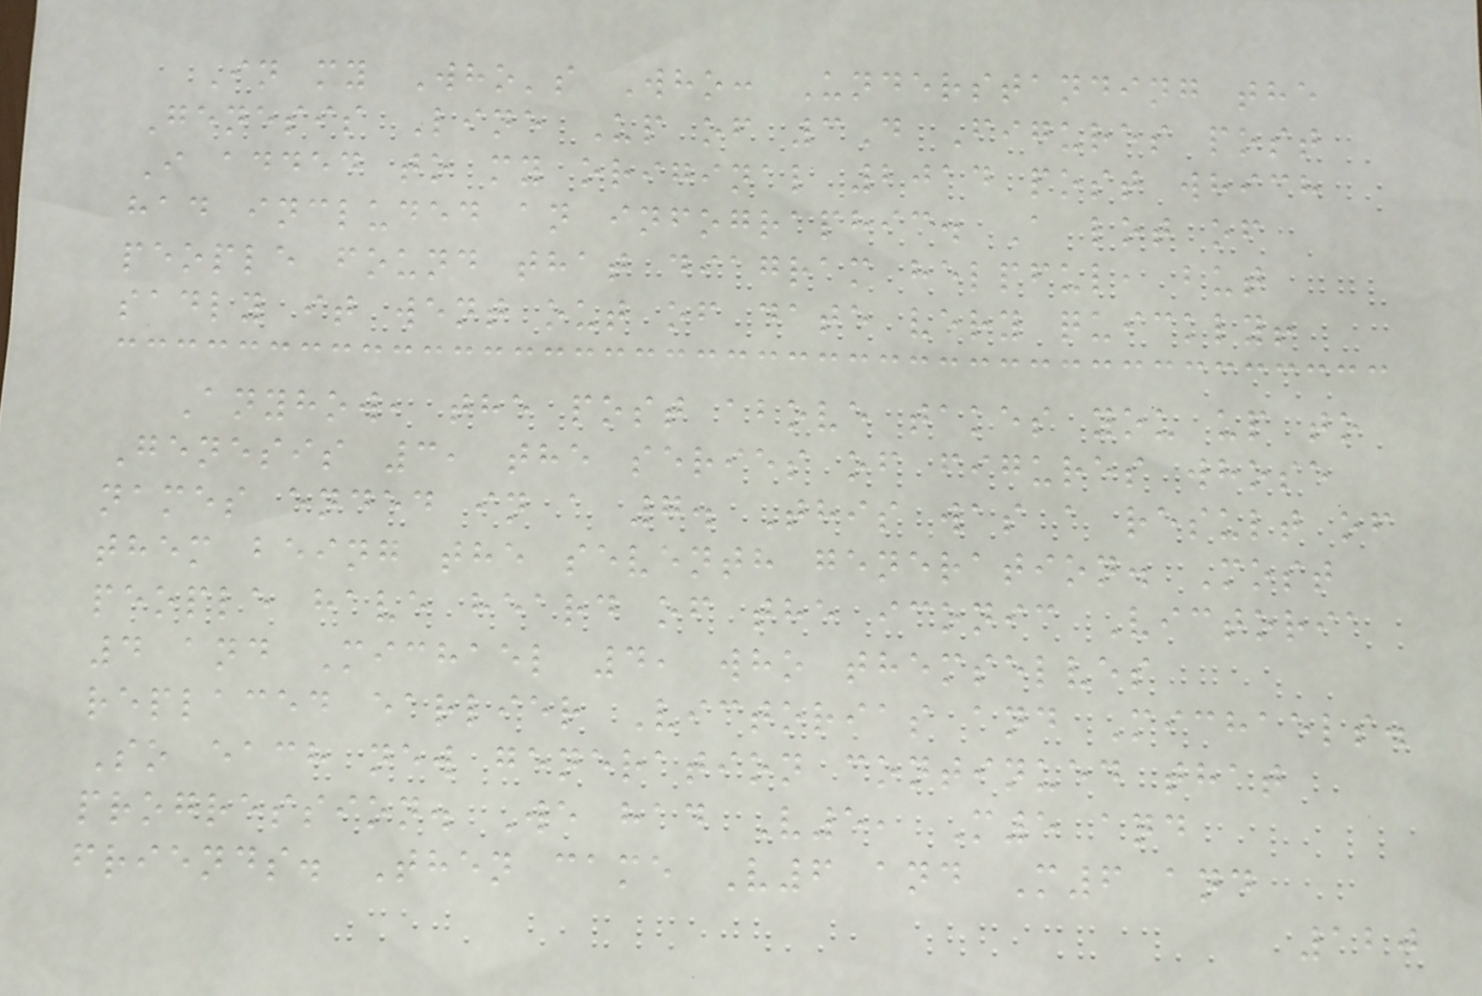In my Who's Who: Understanding the
Genesis Line Up of 3D Figures post
I added to my original 2014 post which
had included an infographic. A lot of
people found that diagram helpful, but
sadly it went out of date very quickly!
Anyhow, the post above takes you up to
Genesis 3, the series of figures whose
names ended in a 7. This was a result of
them being the seventh generation. Most
people have heard of the iconic Victoria
4 and Michael 4, who themselves
replaced earlier Victorias and Michaels.
So each new generation continued that
progression. We had V5, M5 and
friends. Then came V6 and M6 and
120
